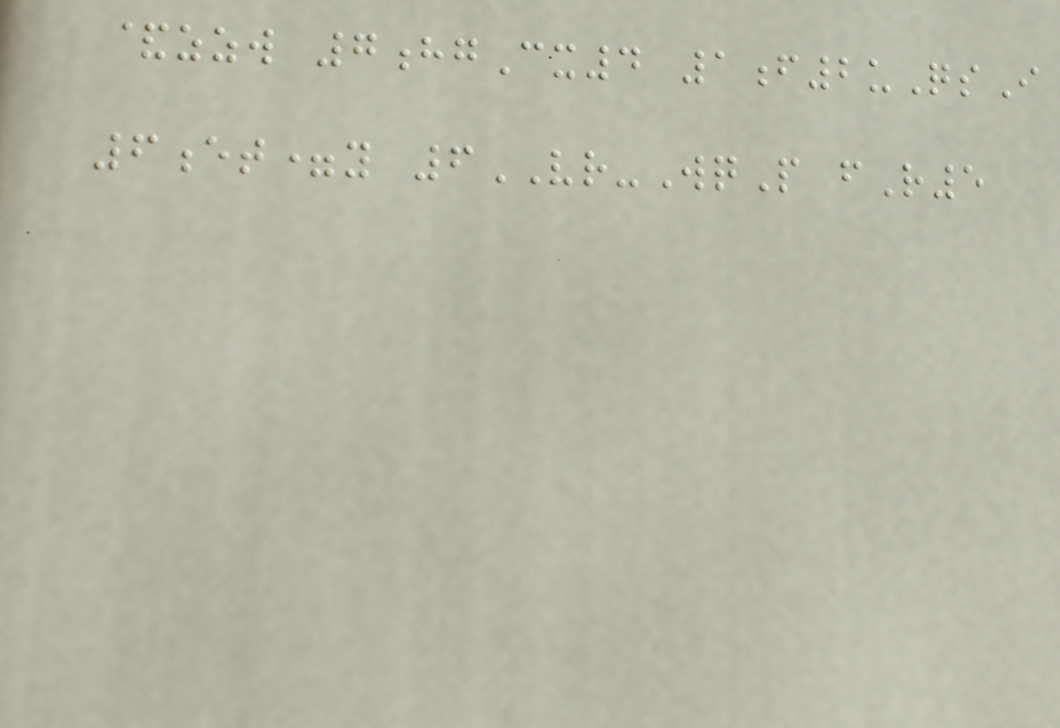&zzw 7hgCx4 1f2uQsI
6et=y 6VR-WqP fR5
